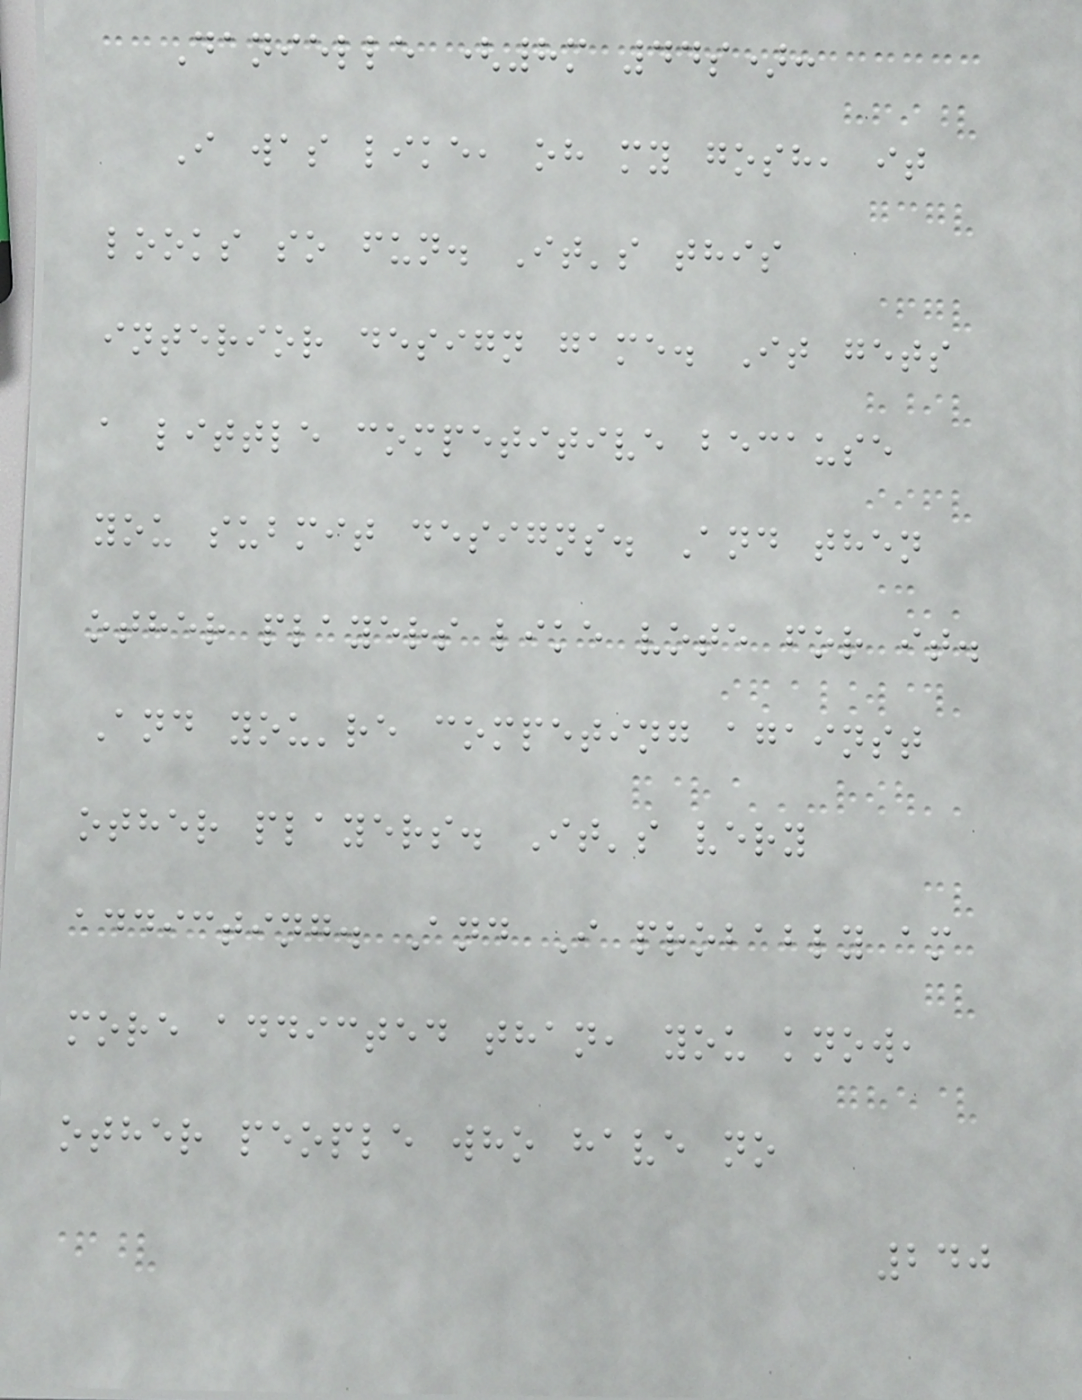Danielle (8m 44s):
I was like, oh my gosh, it
looks so fun. It's this
interior design game. It gets
a little competitive because
you submit designs. And then
other players like vote for it.
And you're competing against
other players. It's very
addicting. And I probably am
more addicted than, you know,
other people who have no
240
